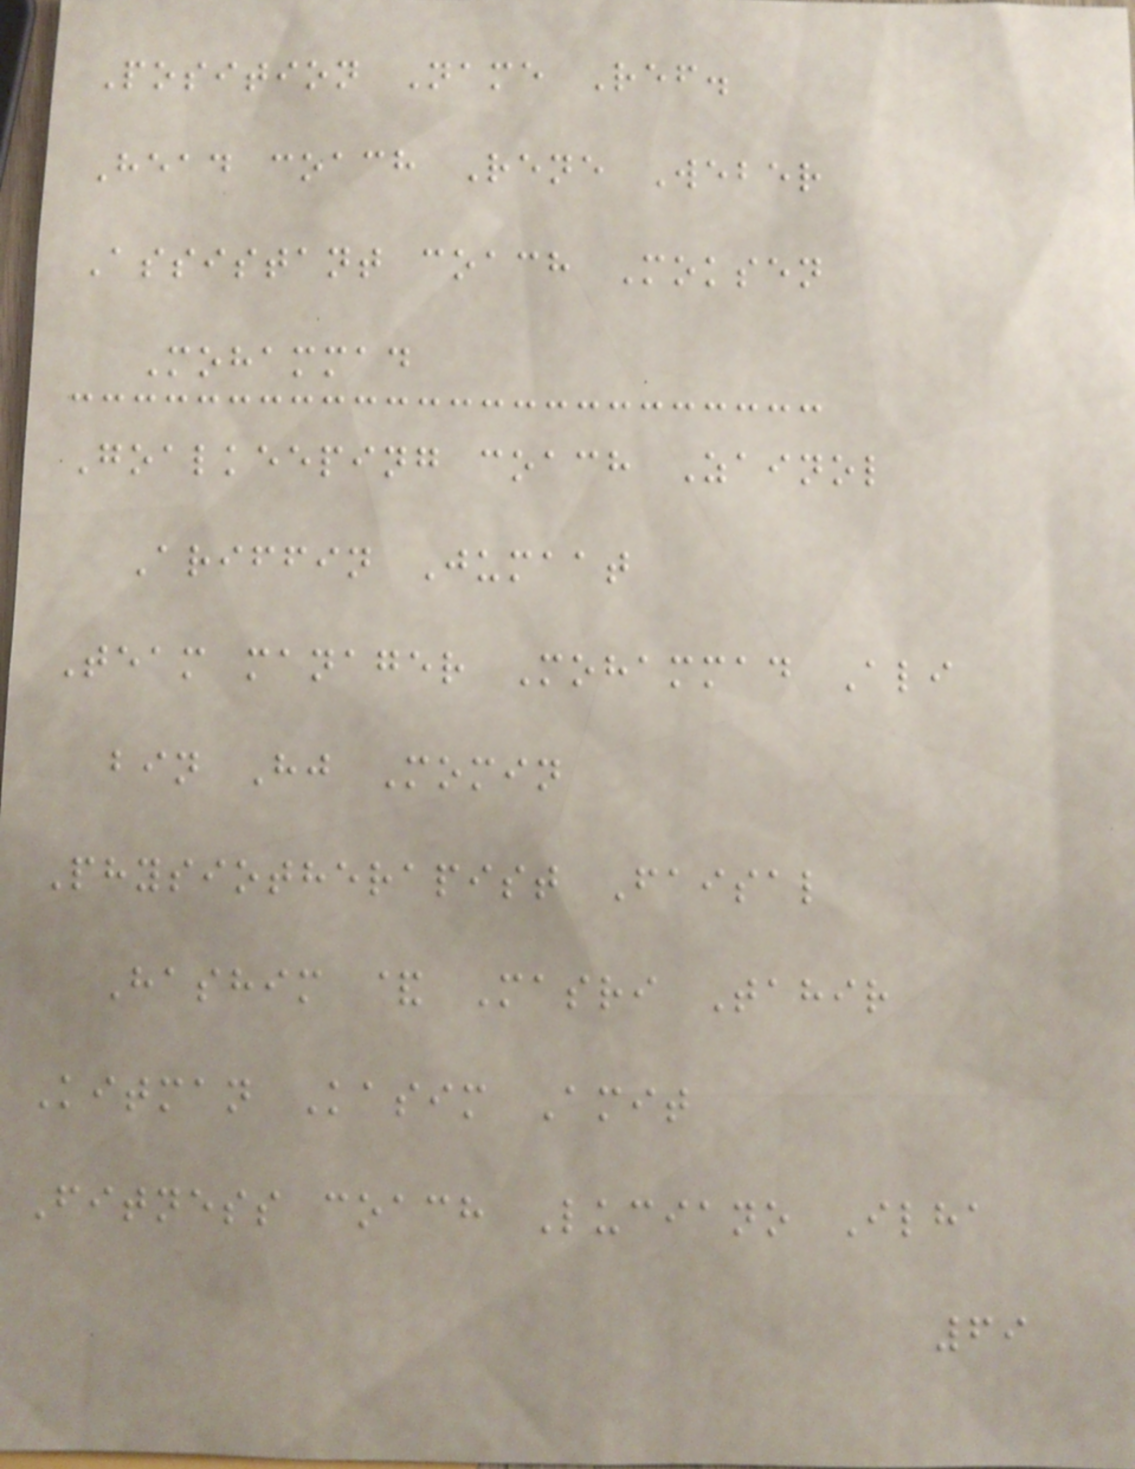Position Name Ref.
Head coach Rene Weber
Assistant coach Moksen
Mohammad
Goalkeeping coach Zainol
Ariffin Jumaat
Team manager Mohammad Ali
bin Hj Momin
Physiotherapist Faisal
Hashim & Masri Tahir
Kitman Kasim Amit
Fitness coach Luciano Ilha
69
